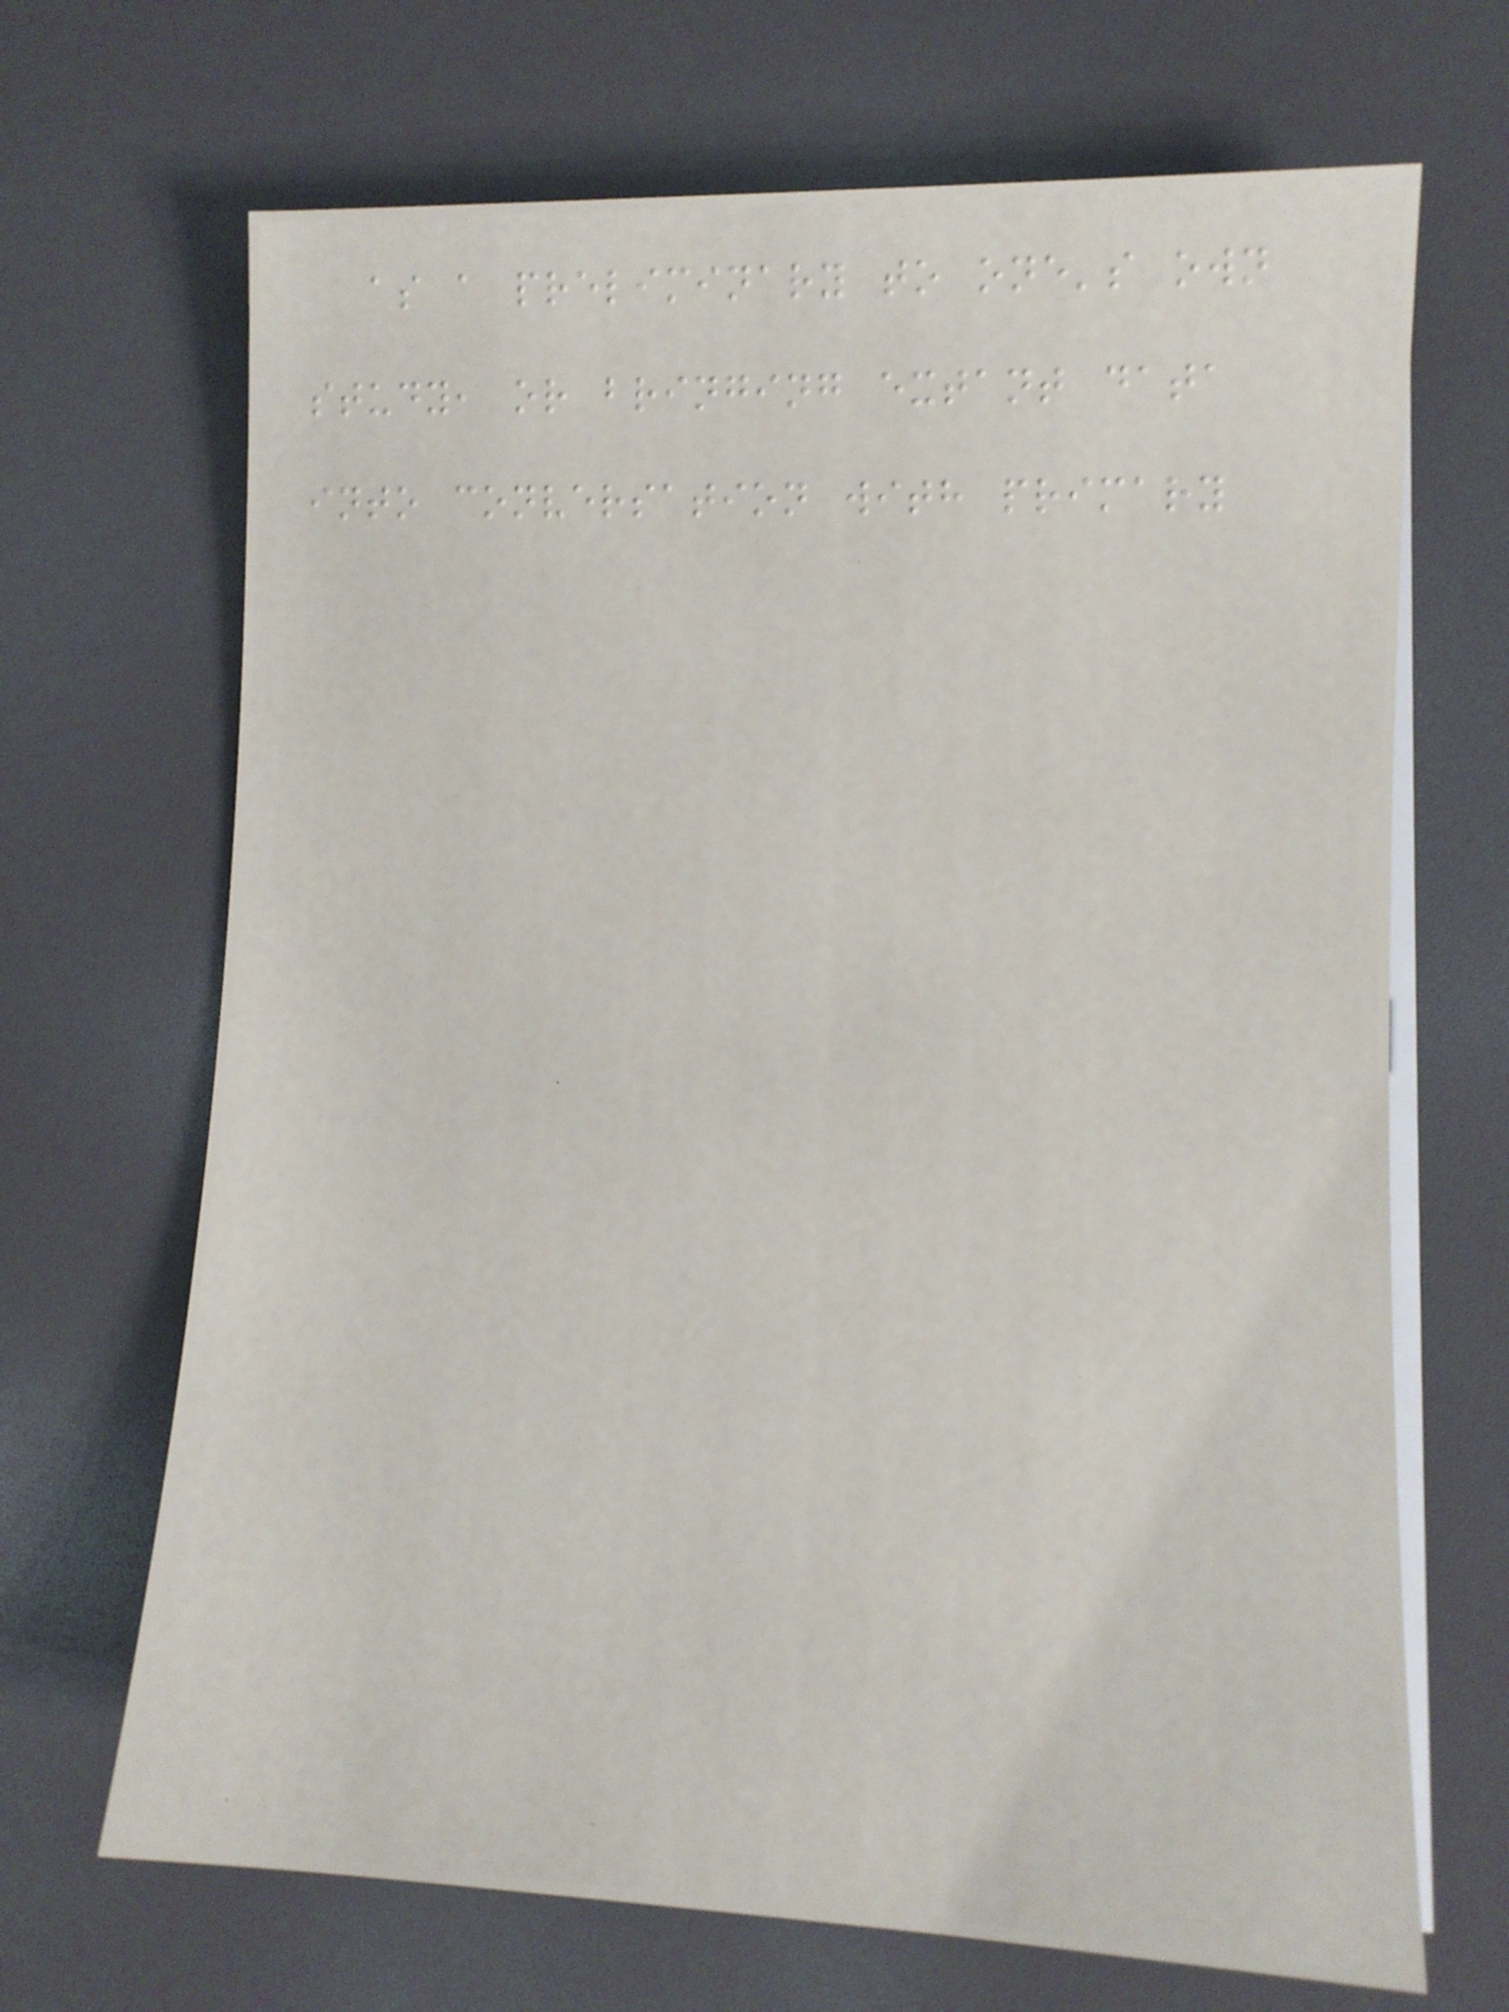as a preliminary to one's own
study, or bringing extant data
into conversation with primary
